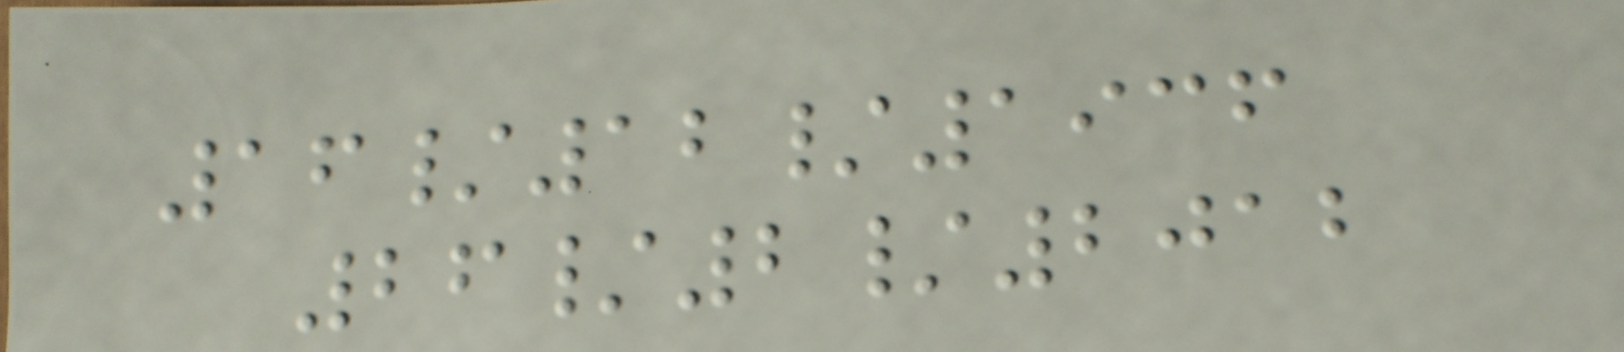16/12/1936
26/2/2012
